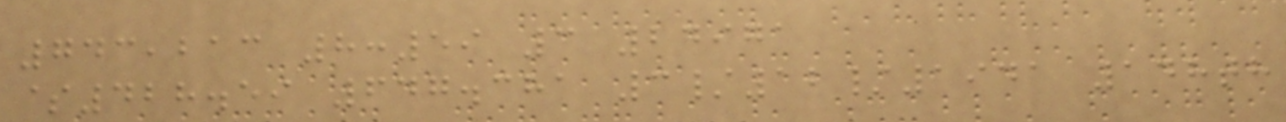743,213 8:59 3 24971
$428.59 647.381 3/12/1941 148th
